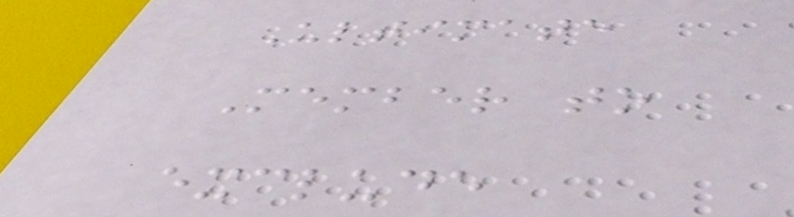Ultimate
Member to
exclude
